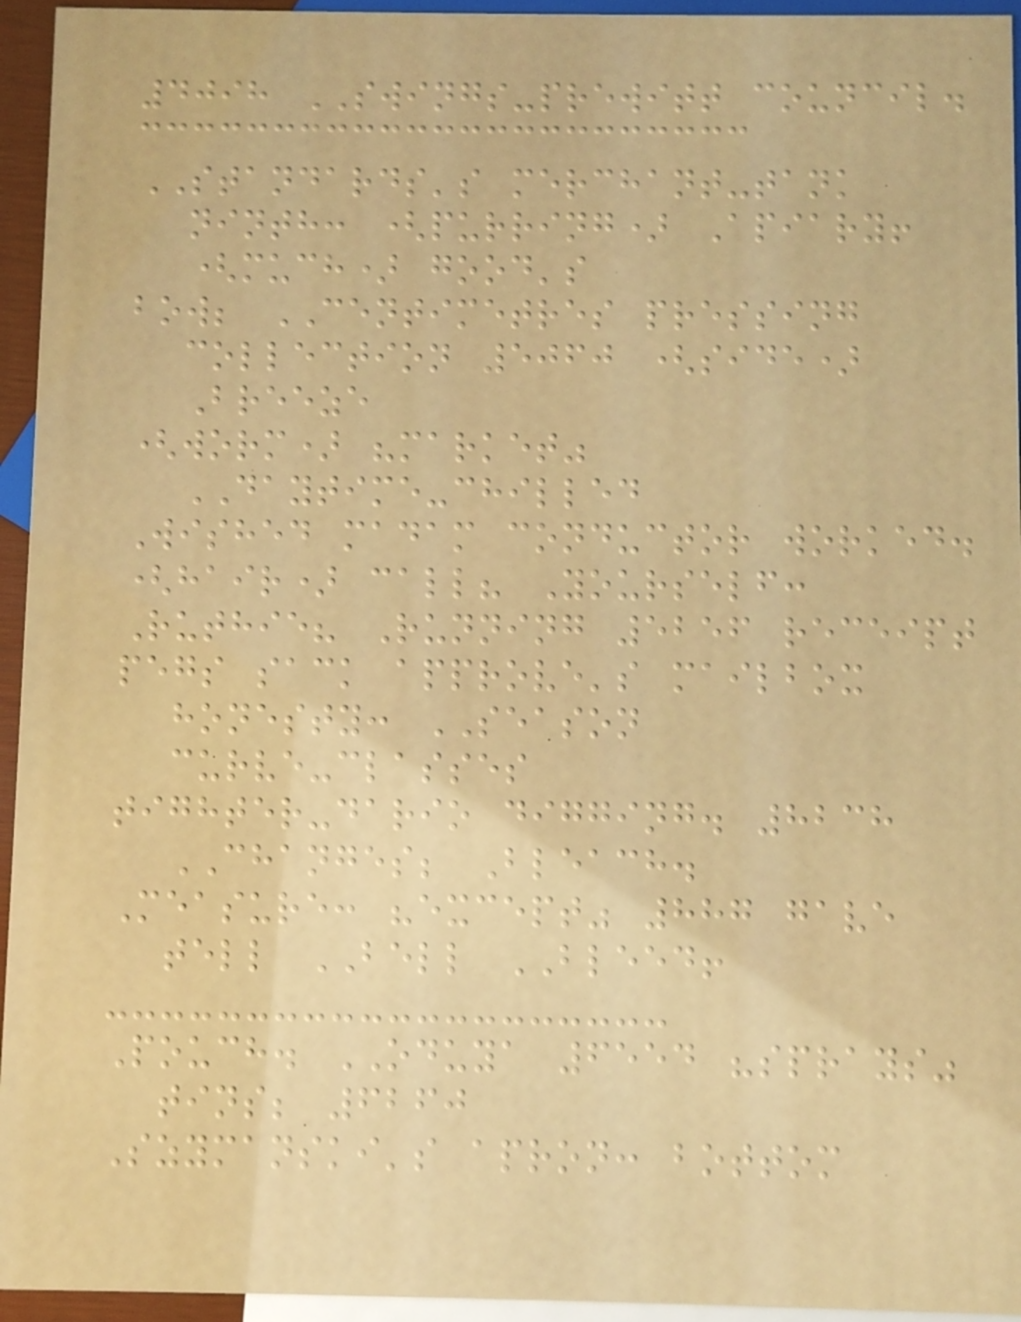4098 SWINGS-prewitt council.
STANDARDS's merchant-tank
ninth: (purring) Apiary!
(much) good's
bow; CENTIMETRES pressing
collection 5060 (side)
Breeze
(worm) "market"
DAYTIME-chilled
Wished madam conductor worked.
(hair) call? Yourself:
Ruthie? Running 5256 receipt
pegs sack approve's mailbox
honesty: SEASON
curve-classes
tighter-dario digging. 8238
CHANGES; Bleach.
Measure: "except" 887 gave
tell BELL BLEED!
Pouch. ODUYA 6554 "sprays"
tins; 6260
Szymanski's apron: bottom
